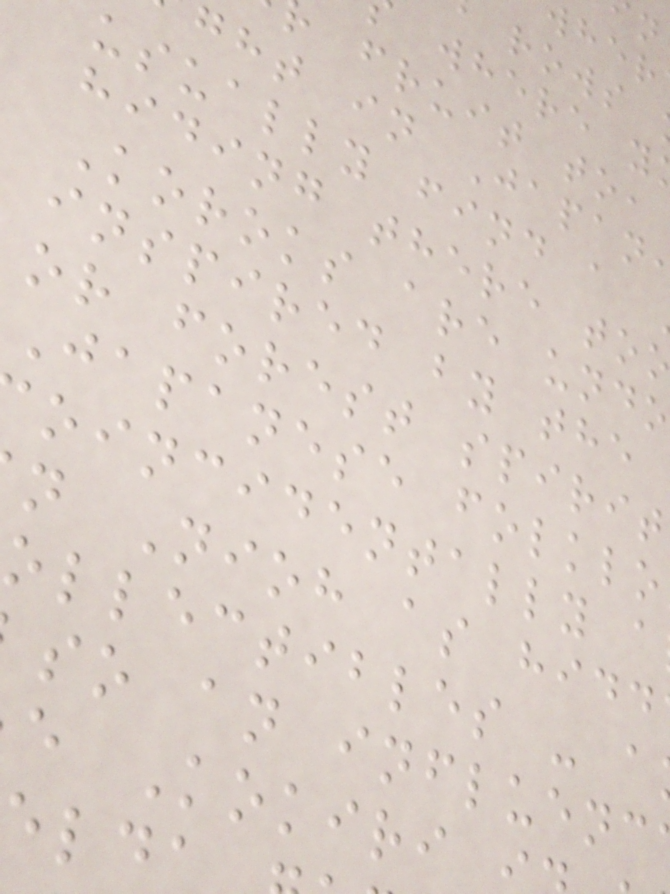where y
fruit to,
ght in Japan
usually find a
hiding there to
Koroks are undo
inspired by the
or forest spirit
Japanese folklo
oincidentally a
n Nioh as hidd
ollectibles - a
so an influenc
e Kokiri
